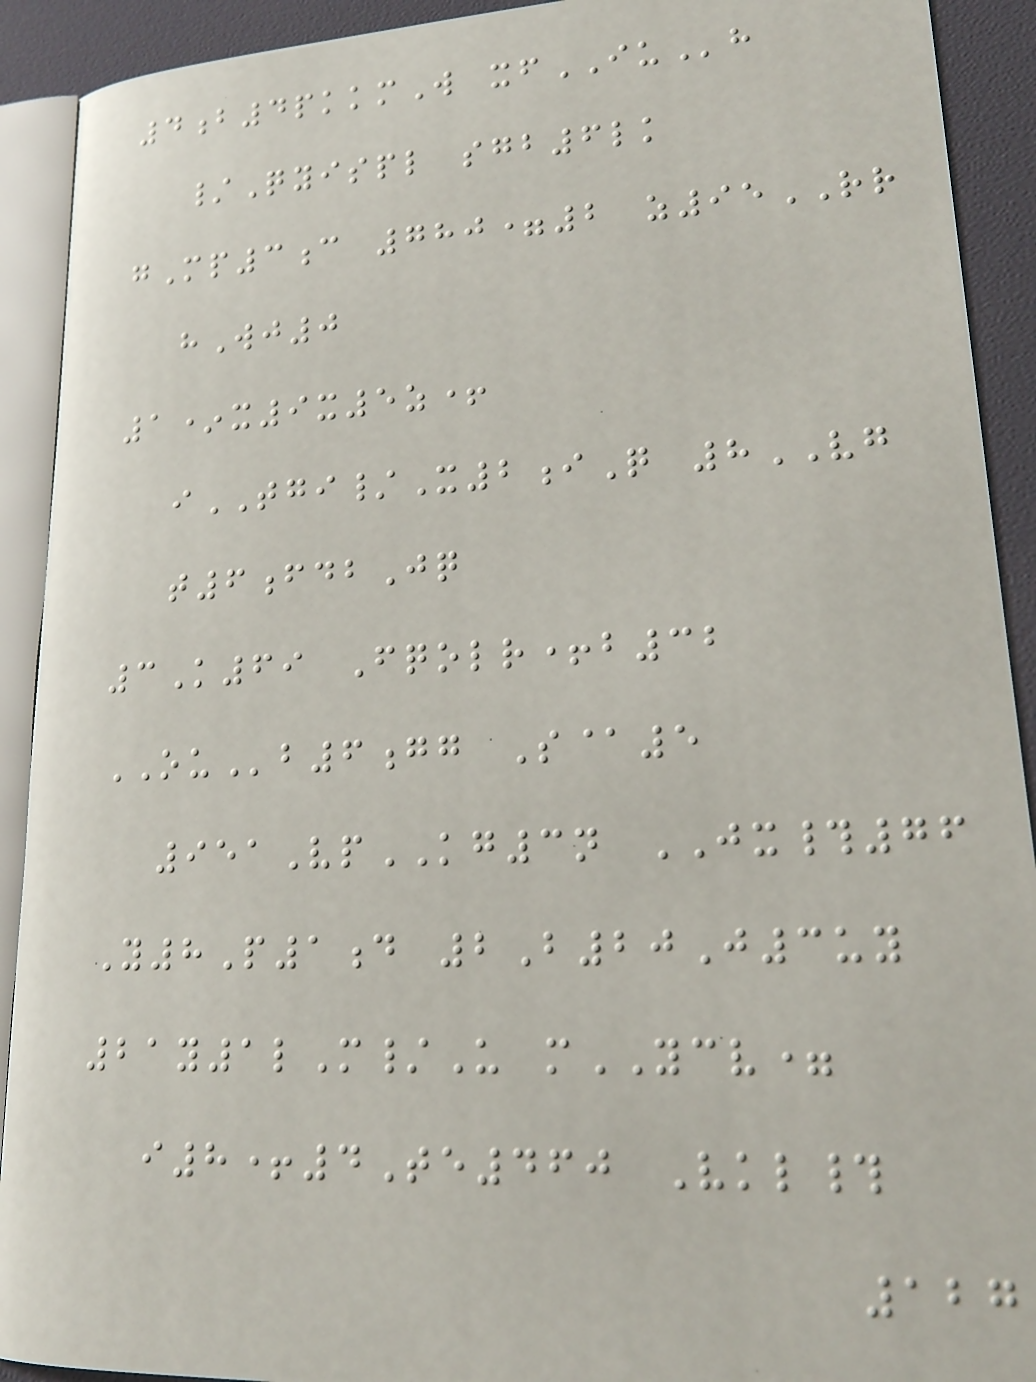4b4pkkmW xfIUh
/Qyispl sgb6lk
gMp3c 780=2 z95RR
hWj0
1*x9x5z+
iTGI/X2iQ 8VG
t6fdbJq
3K69 Fqolr+b32
OUb6gg S@5
951VpKG3n JX#76
Y8P1d 2B20J3uy
21y1lM/U mYCV=
i8+4Te460 Vkl#
127
